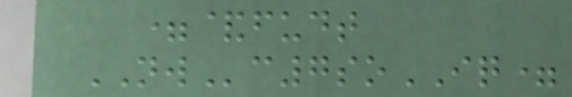=&fudt
NWc7soIQ=
